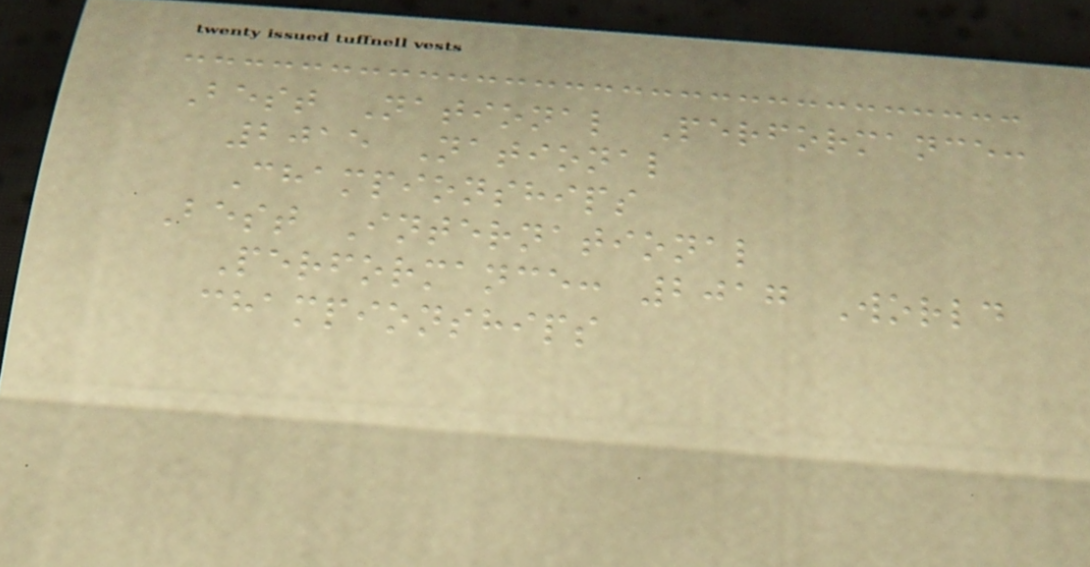Best National Performance:
2015 National
Championships
Best International
Performance: 2017 World
championships
